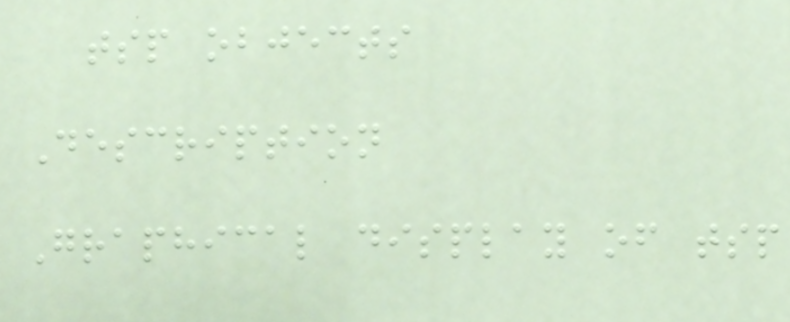tsp objects
Description
Graphical display of tsp
